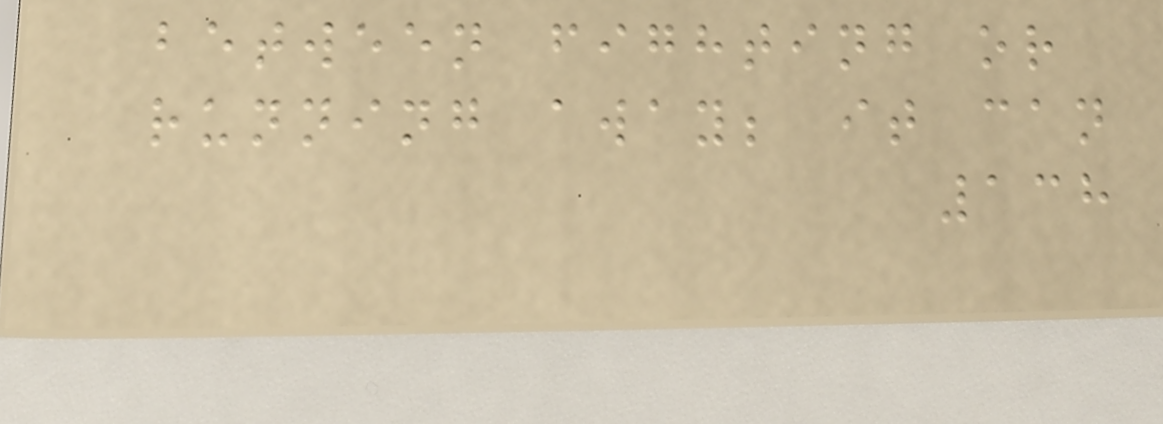between fighting or
running away; it can
138
